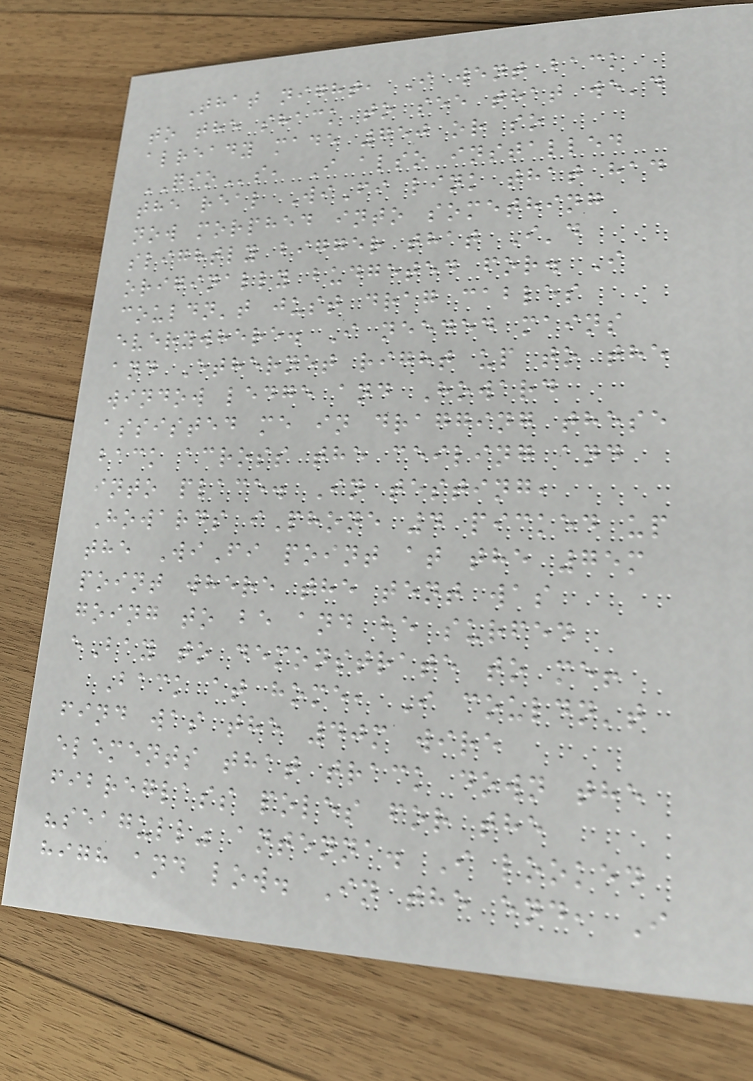That night, I went back
to the shack to see that we'd
already made 750 or so
QSOs, I also installed
the real WiFi link that had
now morphed into something
slightly bigger that I'd
originally budgeted for. I
couldn't just drag cables
everywhere. I needed mains
and Ethernet right up to the
window ledge and Howard
assisted me in dragging these
back across the ceiling and
into place. In testing,
Howards iPhone 4 picked up
the WiFi point at the 75m
point where the tent was
going to be and he surfed
eBay to demonstrate to me!
Back at home, I couldn't
find was the 40m wire
elements that track down the
fibreglass poles for the
"seagull" antenna. I looked
high and low. In the end, I
